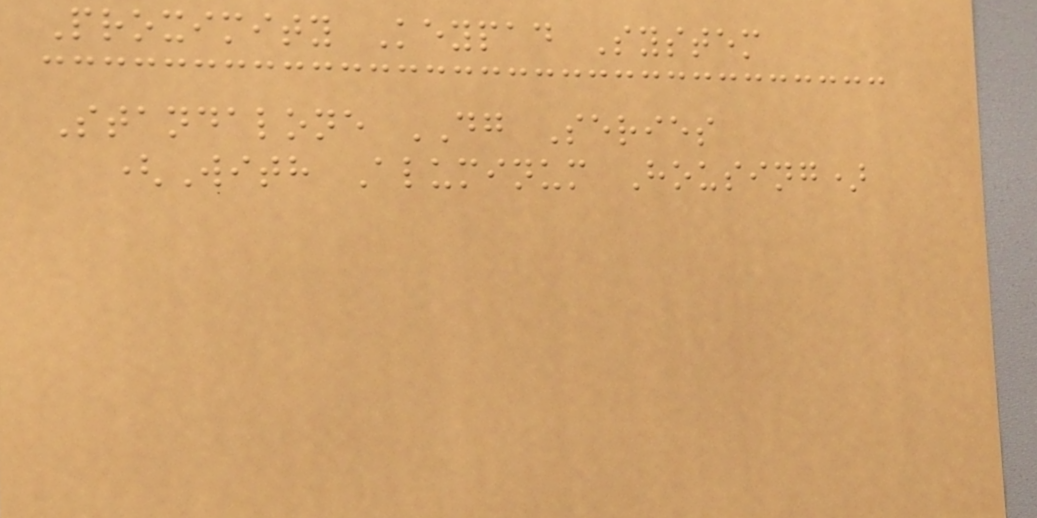Proximity Keypad System
Standalone DG Series
(With Aluminum Housing)
